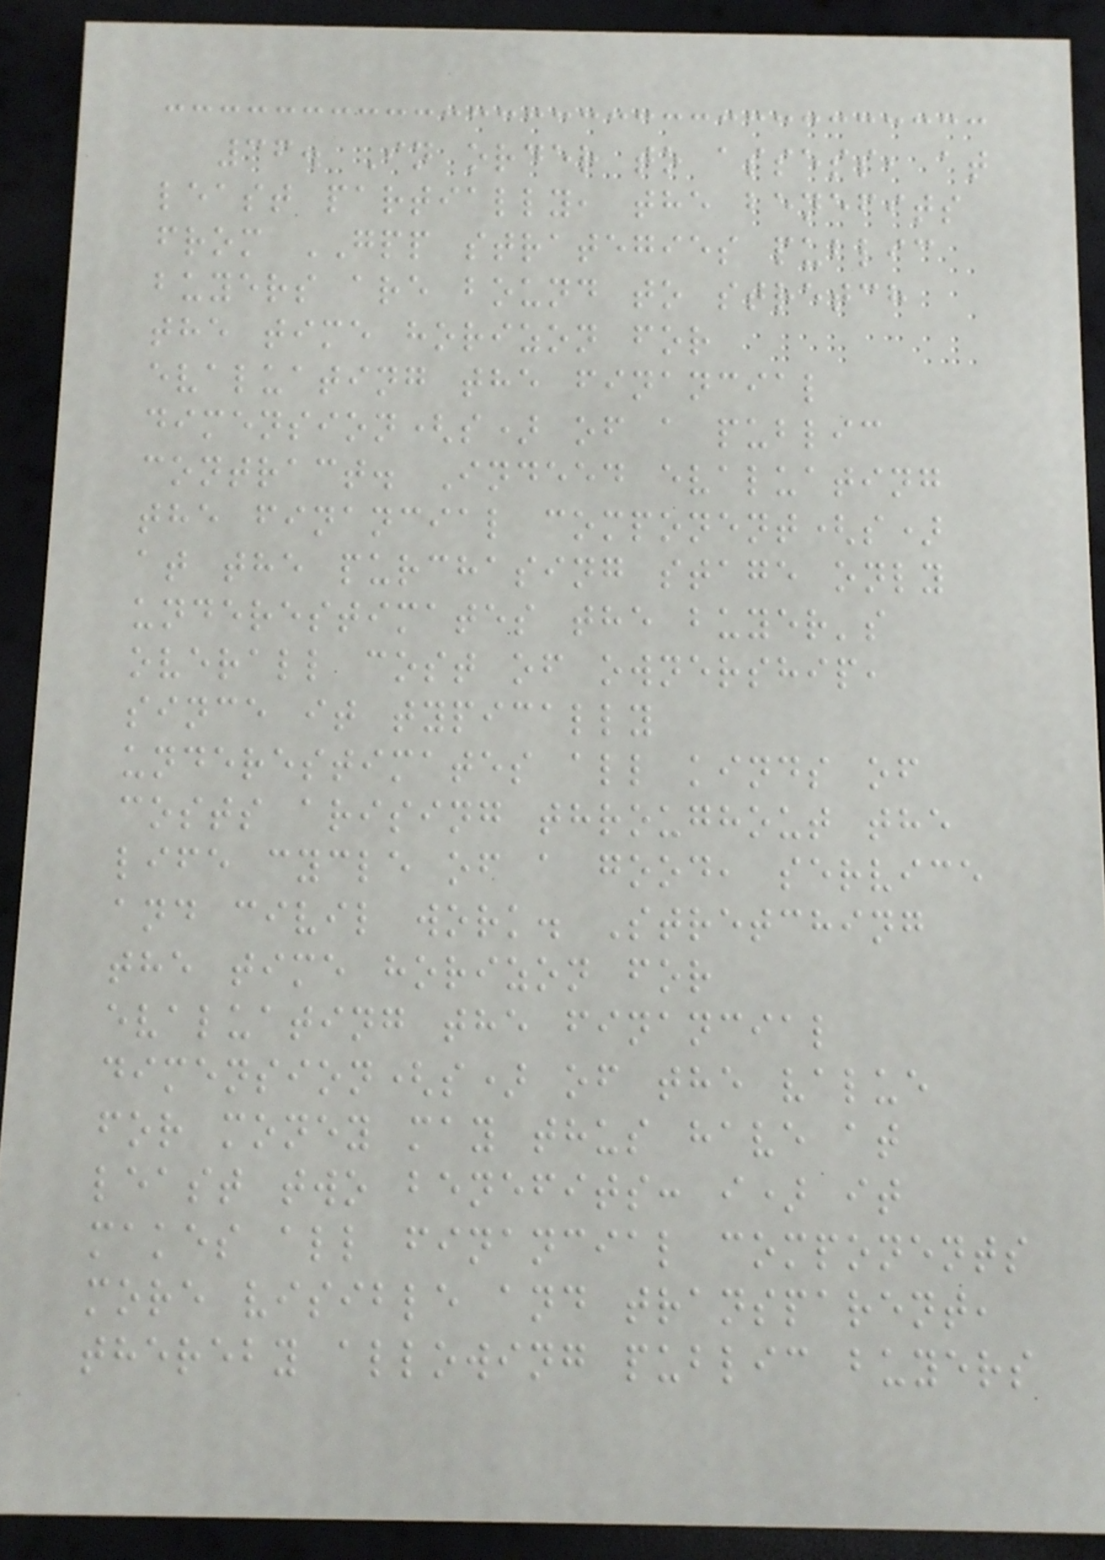36. In order to assess, at
least partially, the benefits
from GPP strategies public
buyers are bound to stretch
the time horizon for
evaluating the financial
dimension(s) of a public
contract. Indeed evaluating
the financial component(s)
at the purchasing stage only
underestimates the buyer's
overall cost of ownership,
since it typically
underestimates all kinds of
costs arising throughout the
life cycle of a good, service
and civil work. Stretching
the time horizon for
evaluating the financial
dimension(s) of the value
for money may thus have at
least two benefits: i) it
makes all financial components
more visible and transparent,
thereby allowing public buyers
